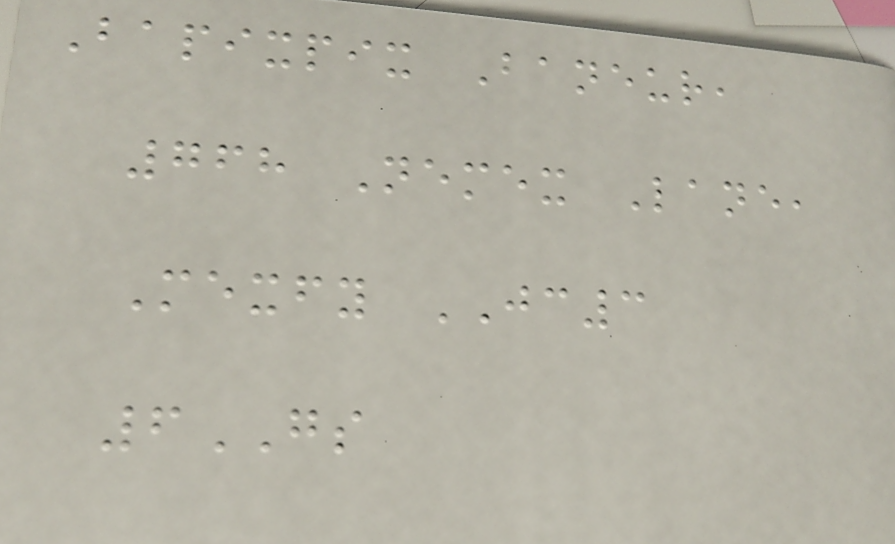Bapixpix Baneur,
768 Nemex Lane,
Mexfy JC3
6GS
